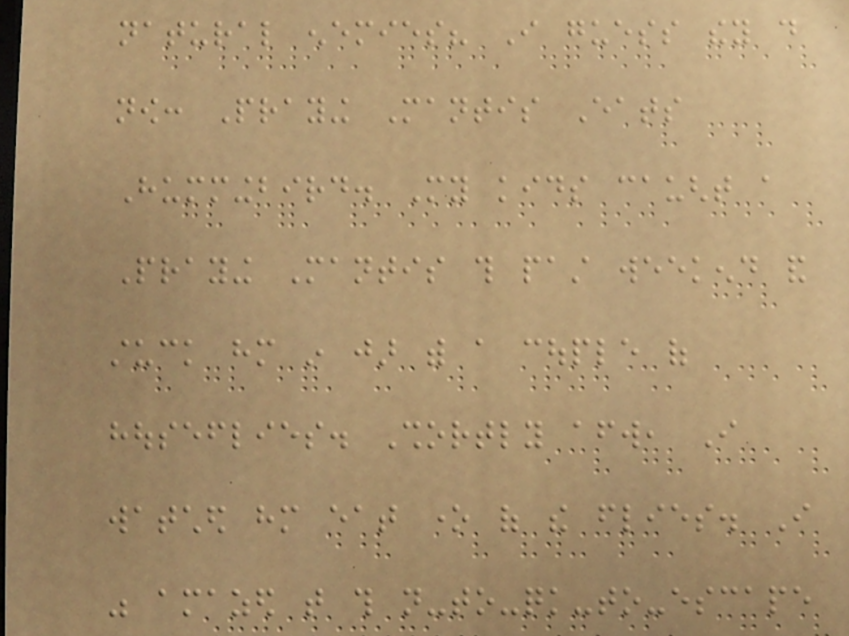natural enemies? I guess they do
now: Praying Mantis Eats
Hummingbird. My kids caught a
Praying Mantis this past weekend and
stuck him in jar with a couple of
houseflies. Shortly afterward, I
watched him eat one of the flies. I
was amazed that this not-to-quick-to-escape
